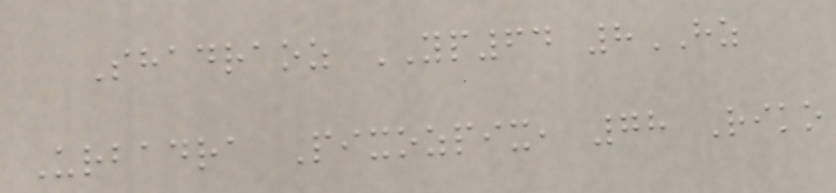Shadraoz YP64 8HZ
Urbadra Pixozpix, 78 Riko
